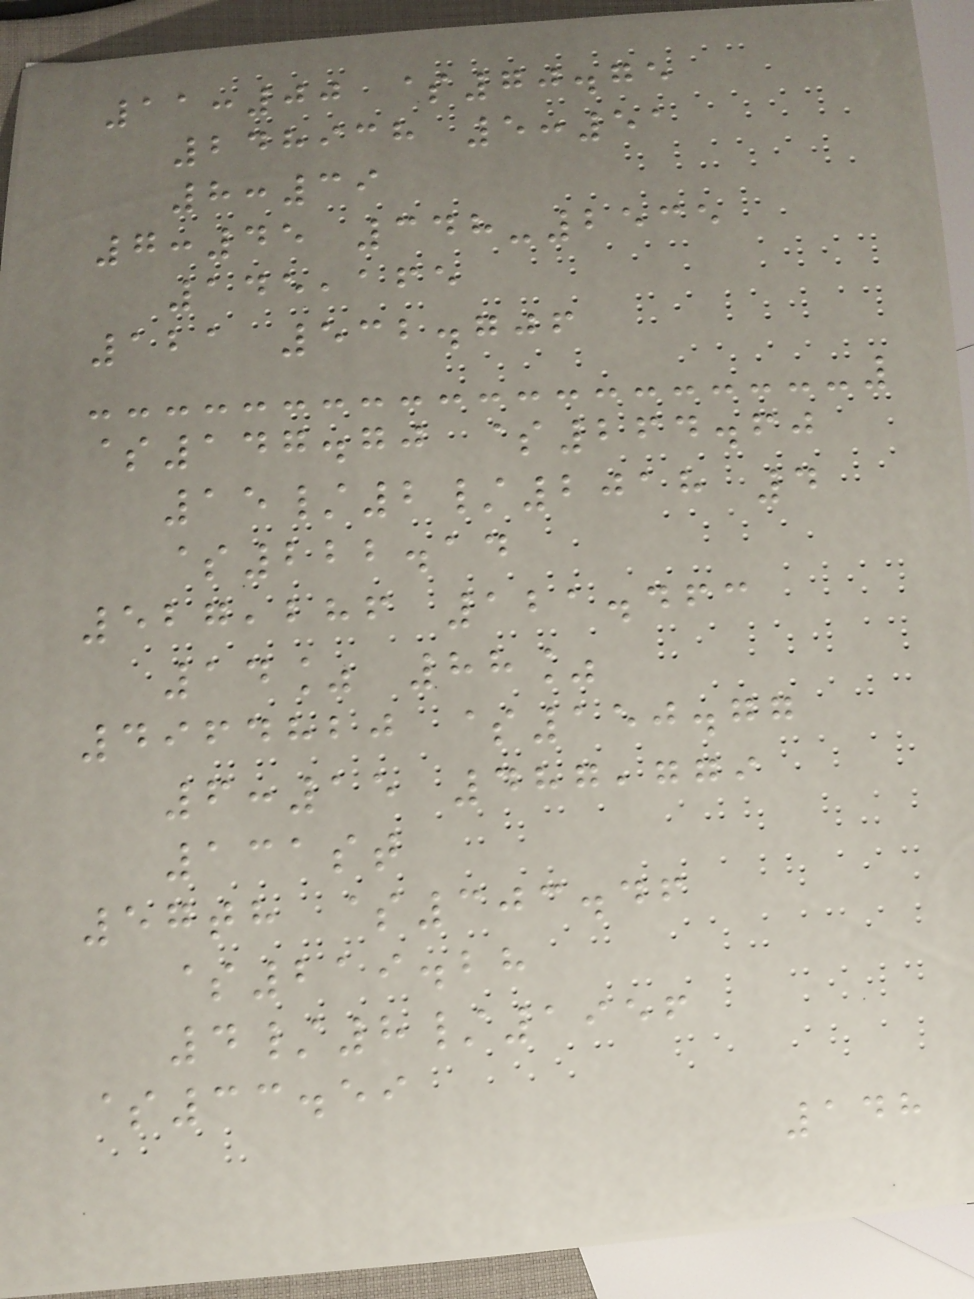11:00 $70.75
248938 5:51
8:39
7:45 348-2535
145,165
121 532.706
$147.70 $264.60
15/2/2018 4
$222.14
527,286 121.463
14% 88%
4964820 $150.77
6:15 487,779
131st
57th $303.46
$219.28
4/8/1956
$33.59
148
